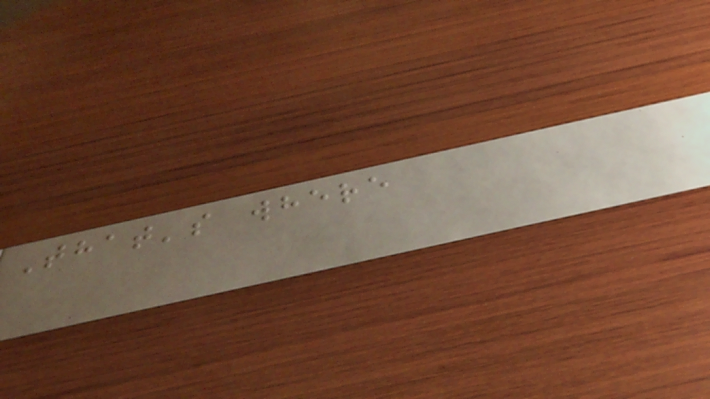That's where
